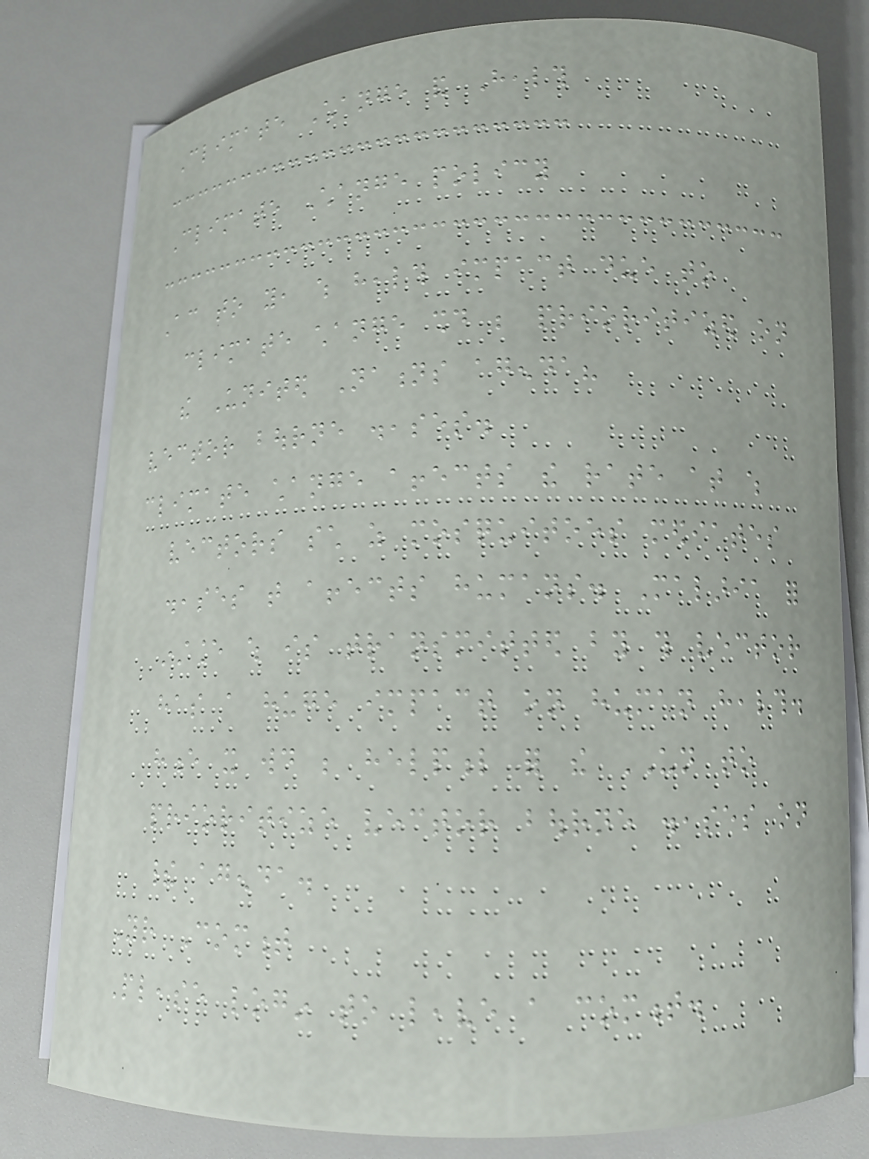Climate Change and Health
Climate Change policy
According to you, which health impact due to
climate change should be prioritized on
the United Nations agenda?
vector bourne diseases.
climate change affects the rate at which
vectors such as mosquitoes mediates
diseases that affects humans. Malaria for
instance which is transmitted by this vector
has a huge impact on human health.
hence it would be helpful for the UN to
prioritize vector bourne diseases on
their agenda.
Your Comment
Please login to leave a comment.
